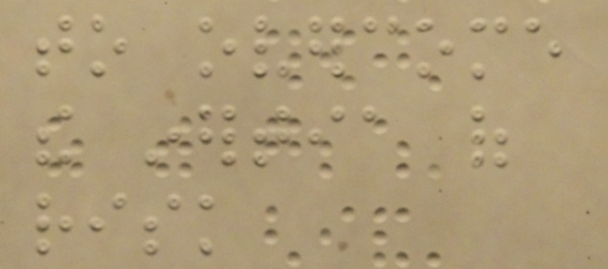to overcome
the inertia of
risk
